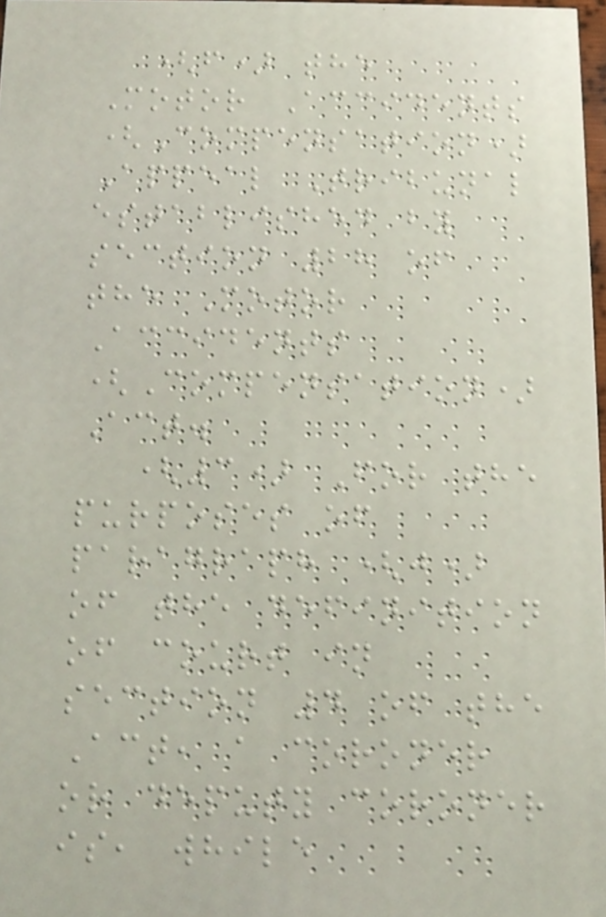(f) the
Motor Accidents
(Compensation)
Appeal Tribunal
established by
section 28 of
the Motor
Accidents
(Compensation)
Act.
(3) For the
purposes of
paragraph (j)
of the definition
of court in
section 4 of the
Act, a coroner
or deputy coroner
is, while
